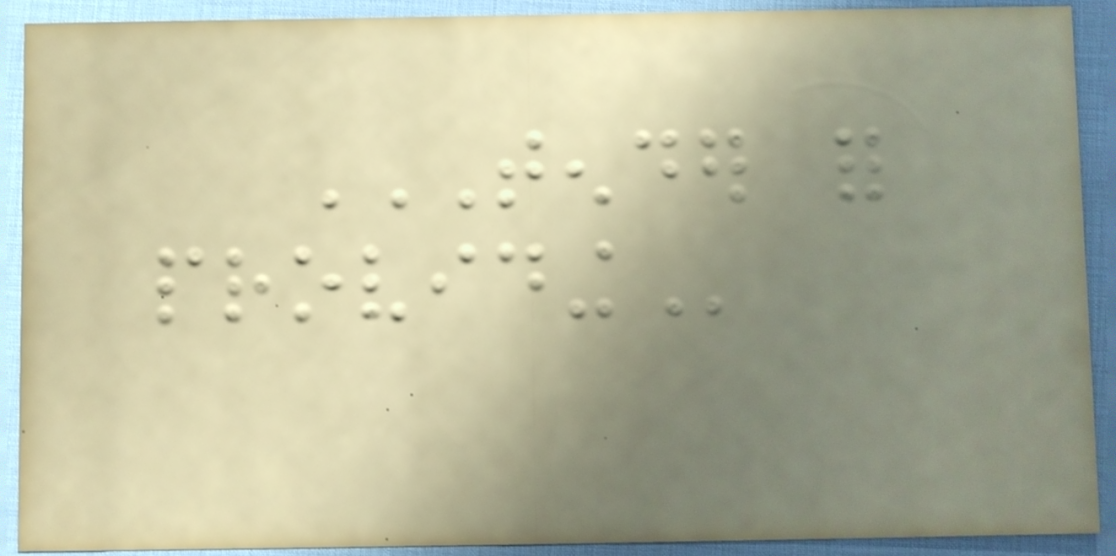TENDER FOR
PROVIDING
